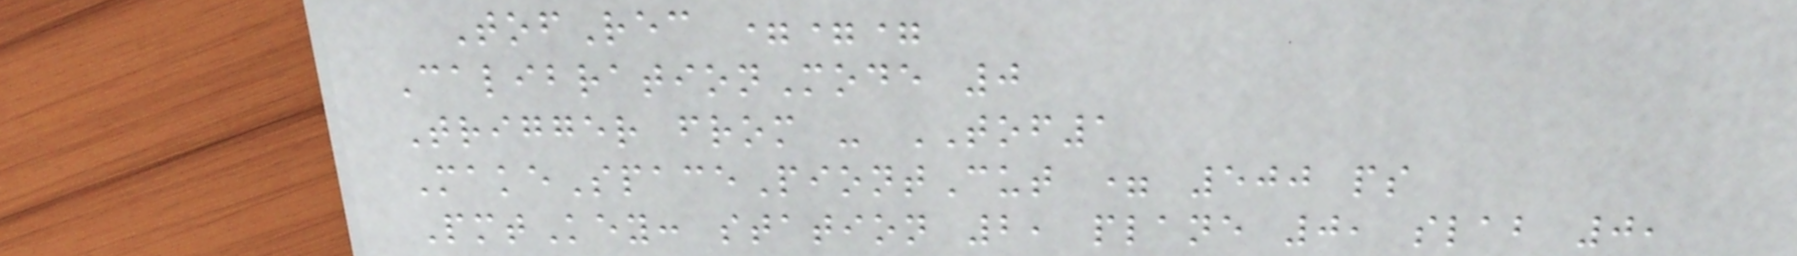TofRec ===
CalibrationMode 0
Trigger from - TOF1
MakeSpacePiontCut = 500 ps
PmtKey: station 2, plane 0, slab 0,
